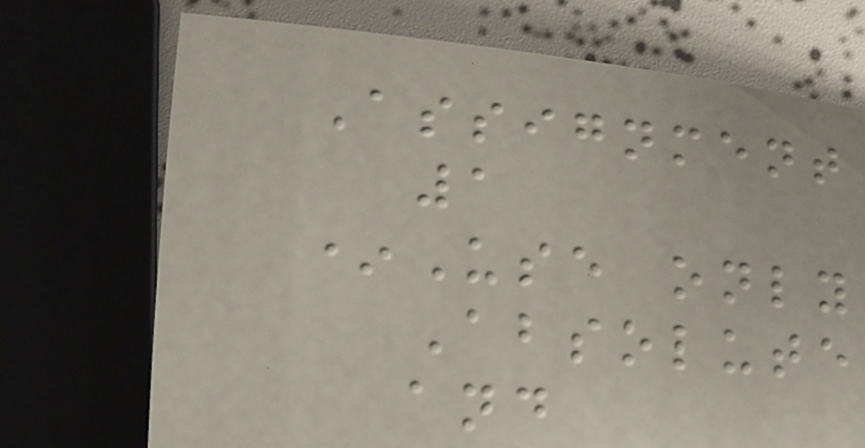Assignment
1
*Use only
Absolute
and
